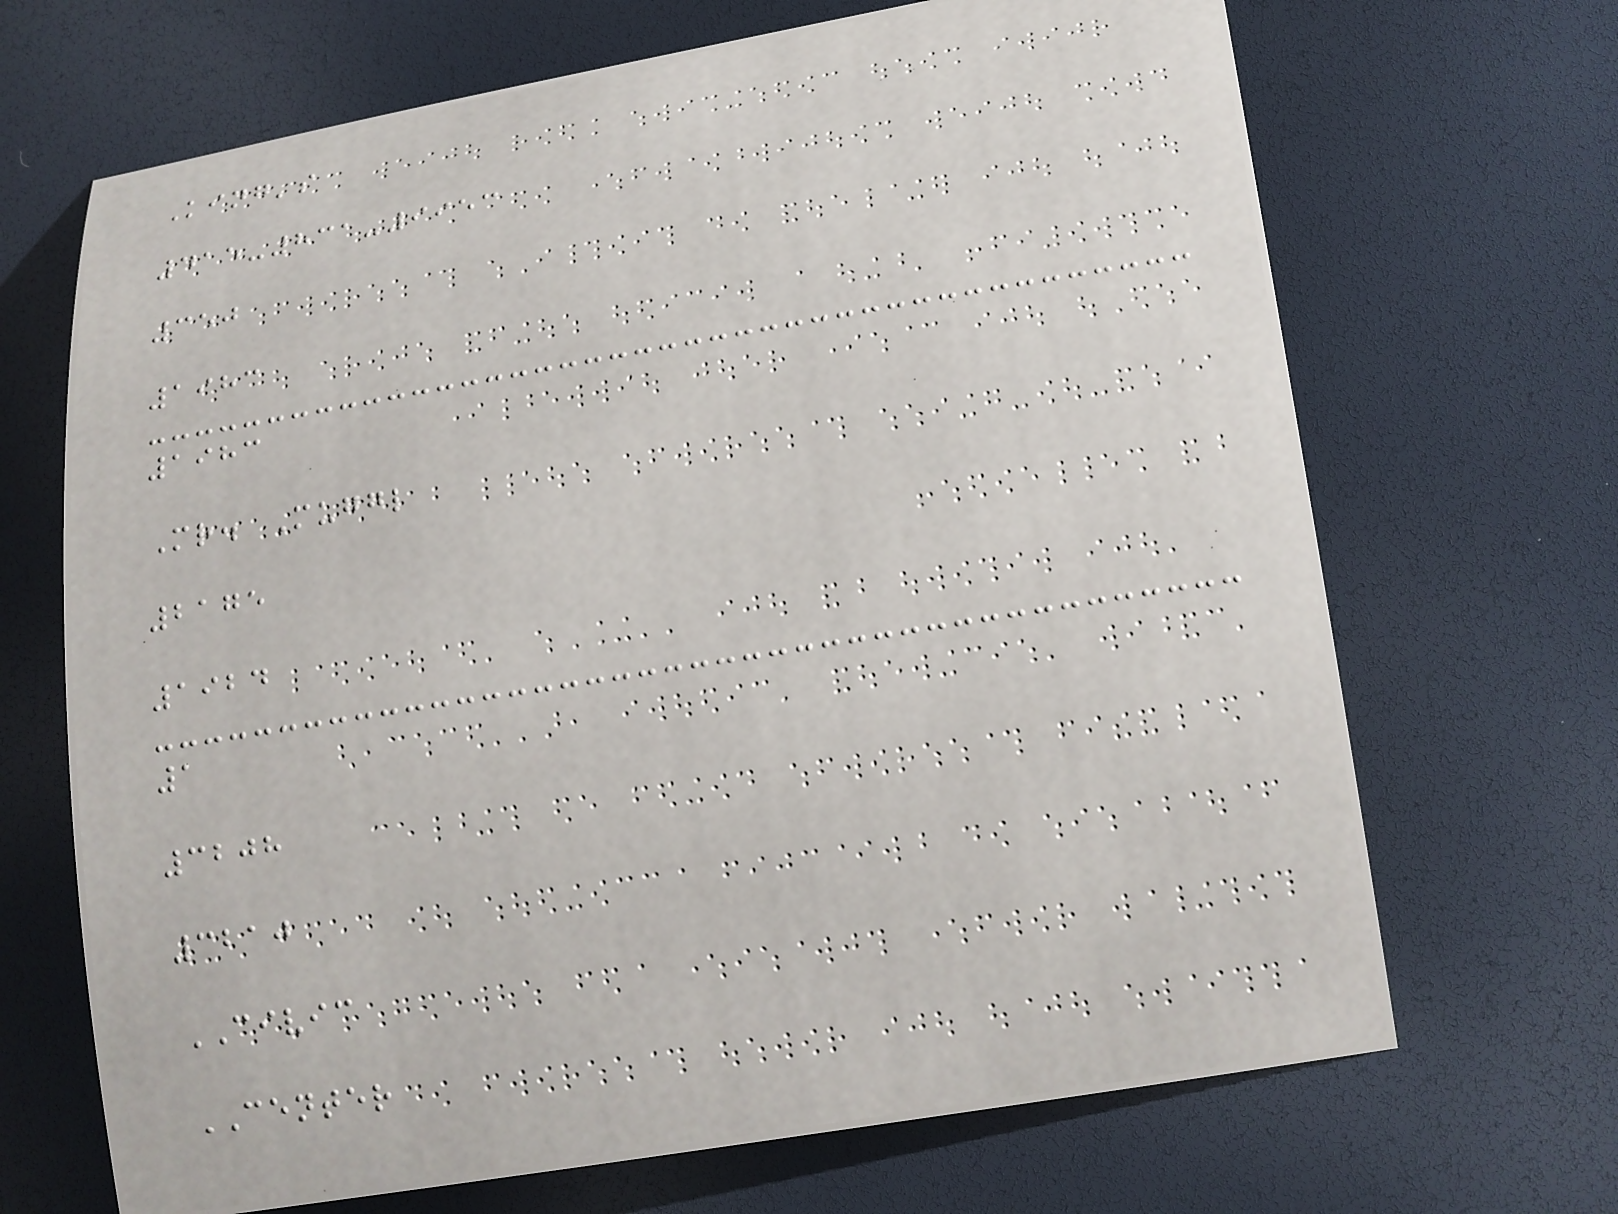King's
415-831-9953
350
1983
1983
Mr. Muggl
2175
1924
1
3208
3210
CIVIC
CENTER
